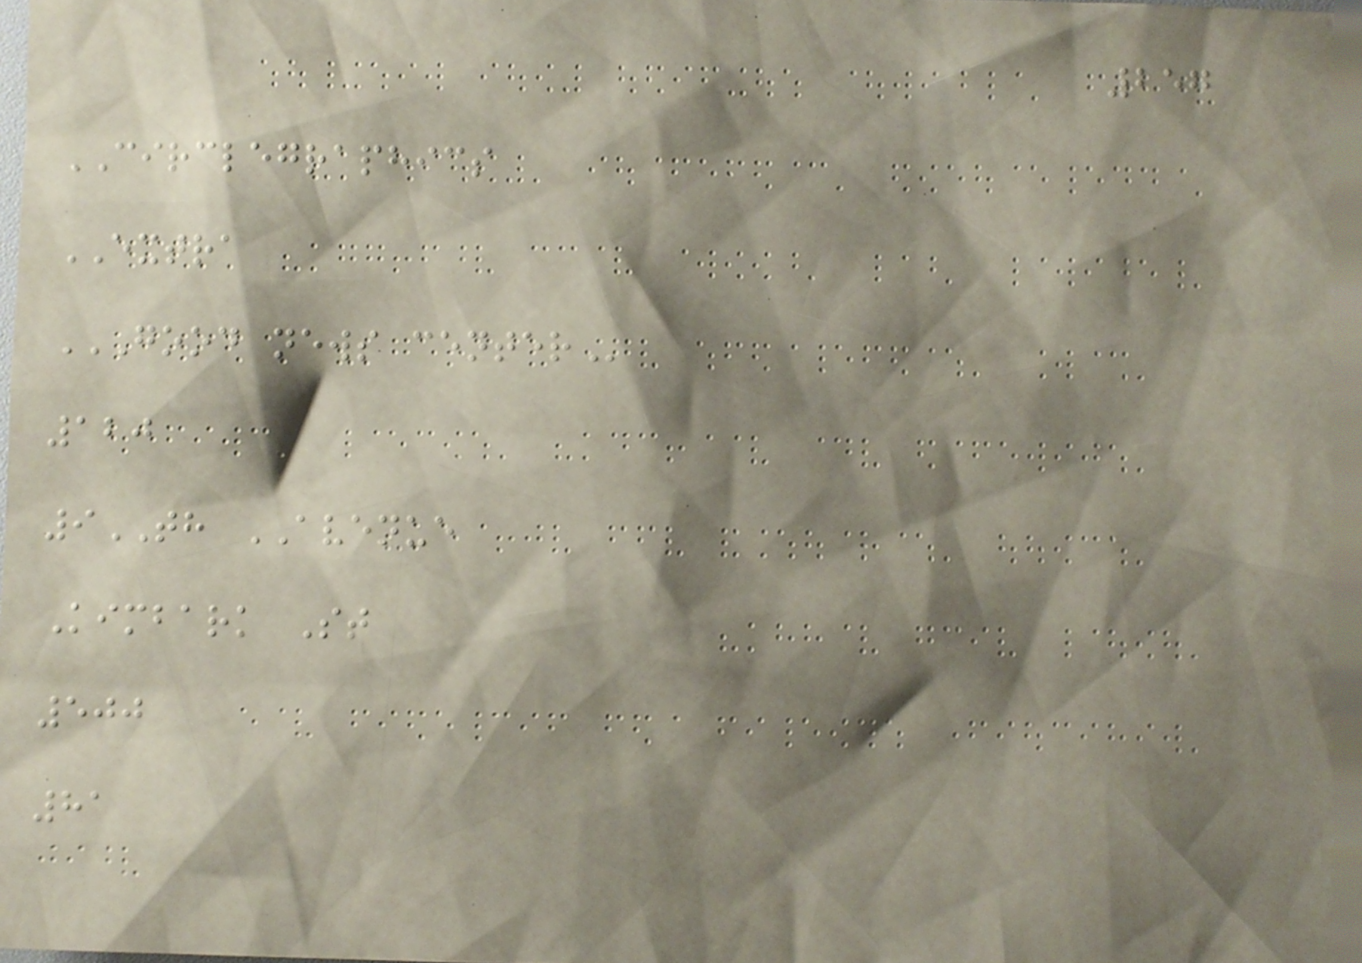257
CIRCLEGRAPHICS
EXTRA
GOOD NEWS CENTER
120
9TH AVENUE
Kimbark St
500
81
